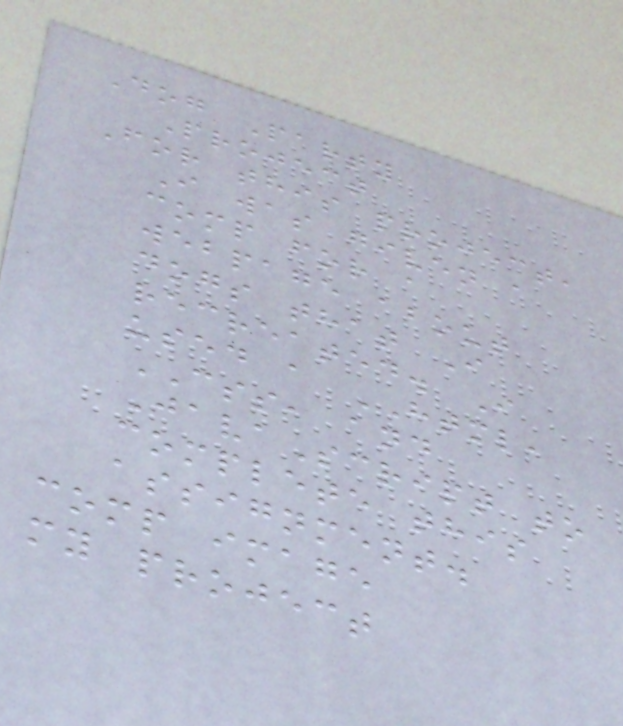Dog Party
Project
For this project,
I was given a
comp for a
webpage about
dogs that I
recreated. I
used a HTML,
CSS, and
JavaScript to
complete this
assignment.
comp image
my project
